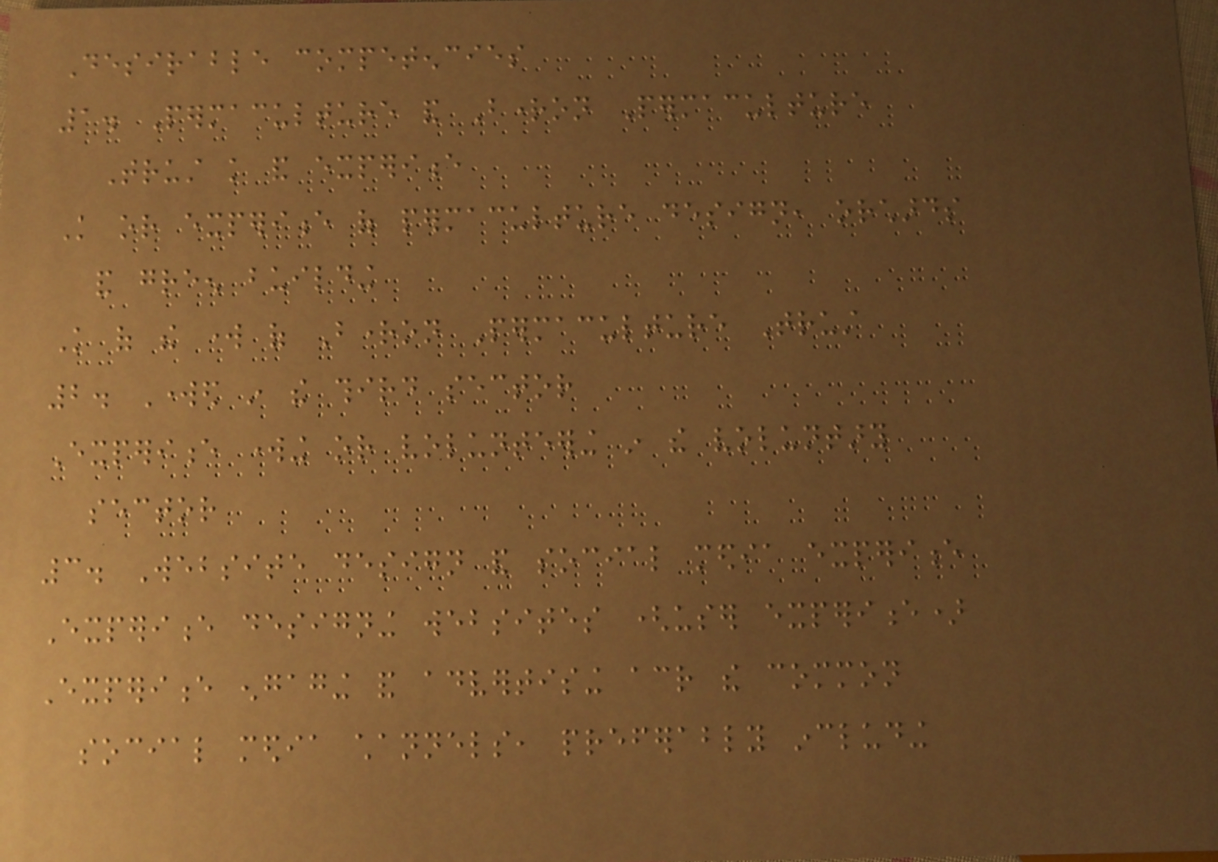Desirable competencies
1. Permaculture and Brighton Permaculture
Trust knowledge and experience
Knowledge or experience of permaculture design, orchards
and green building
Knowledge of the work of Brighton Permaculture Trust
2. Worked in the third sector
Experience working or volunteering in the voluntary
sector
3. Website design and social media experience
Experience designing websites (user experience)
Experience engaging and advertising across the common
social media channels, preferably including
